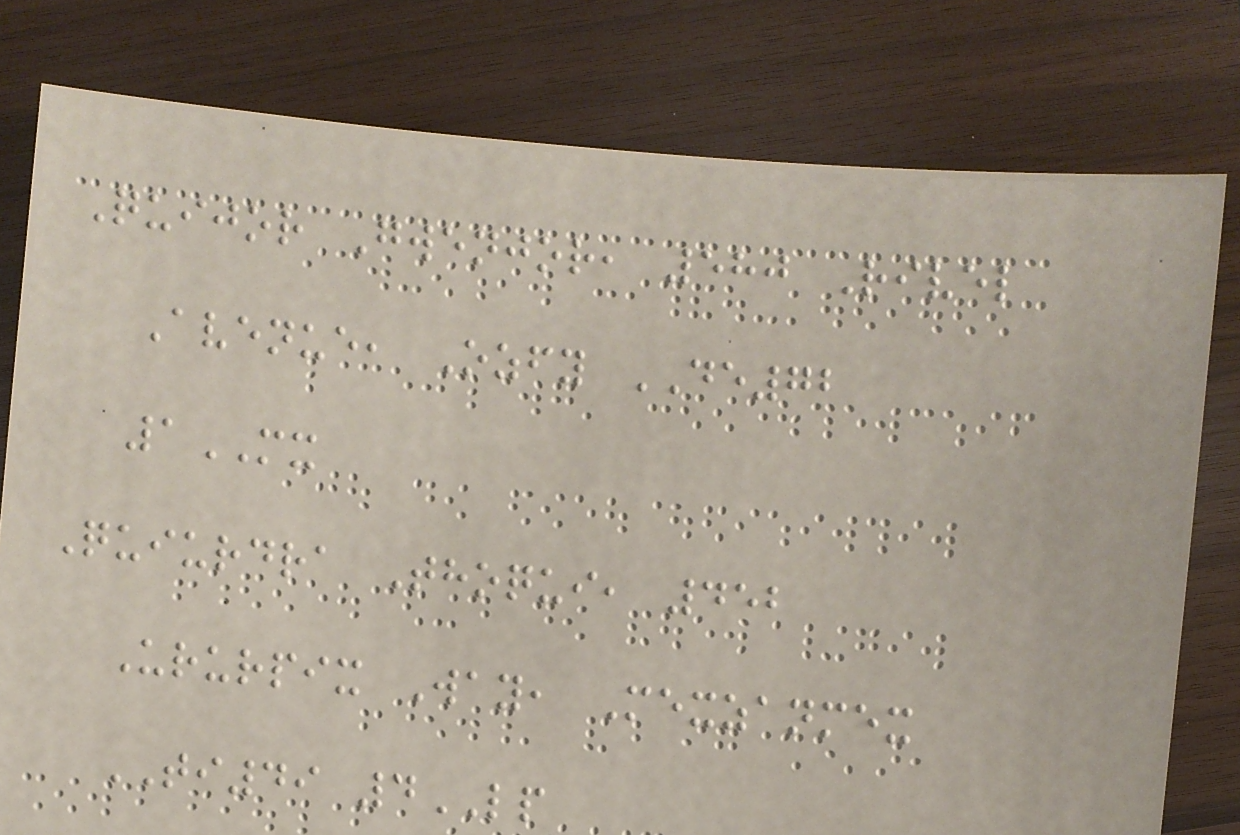Quijor Gwenjor, 580 Rivel
Avenue, Ozfy DE72
1MX
Quiurdra Thoqui, 452
Ururpix Way, Mexzanmex
TI49 4LP
